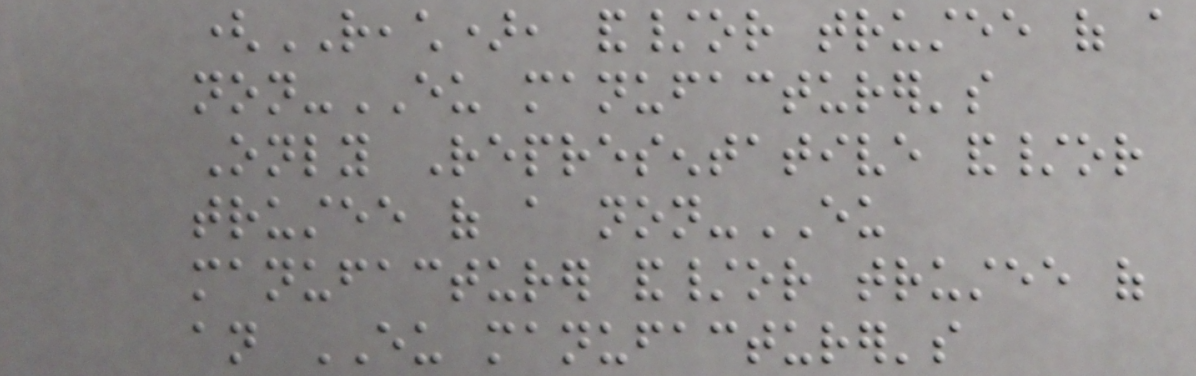(REACH), and/or trustee of a
non-EU manufacturer's
Only Representative and/or
trustee of a non-EU
manufacturer and/or trustee of
an EU manufacturer's
